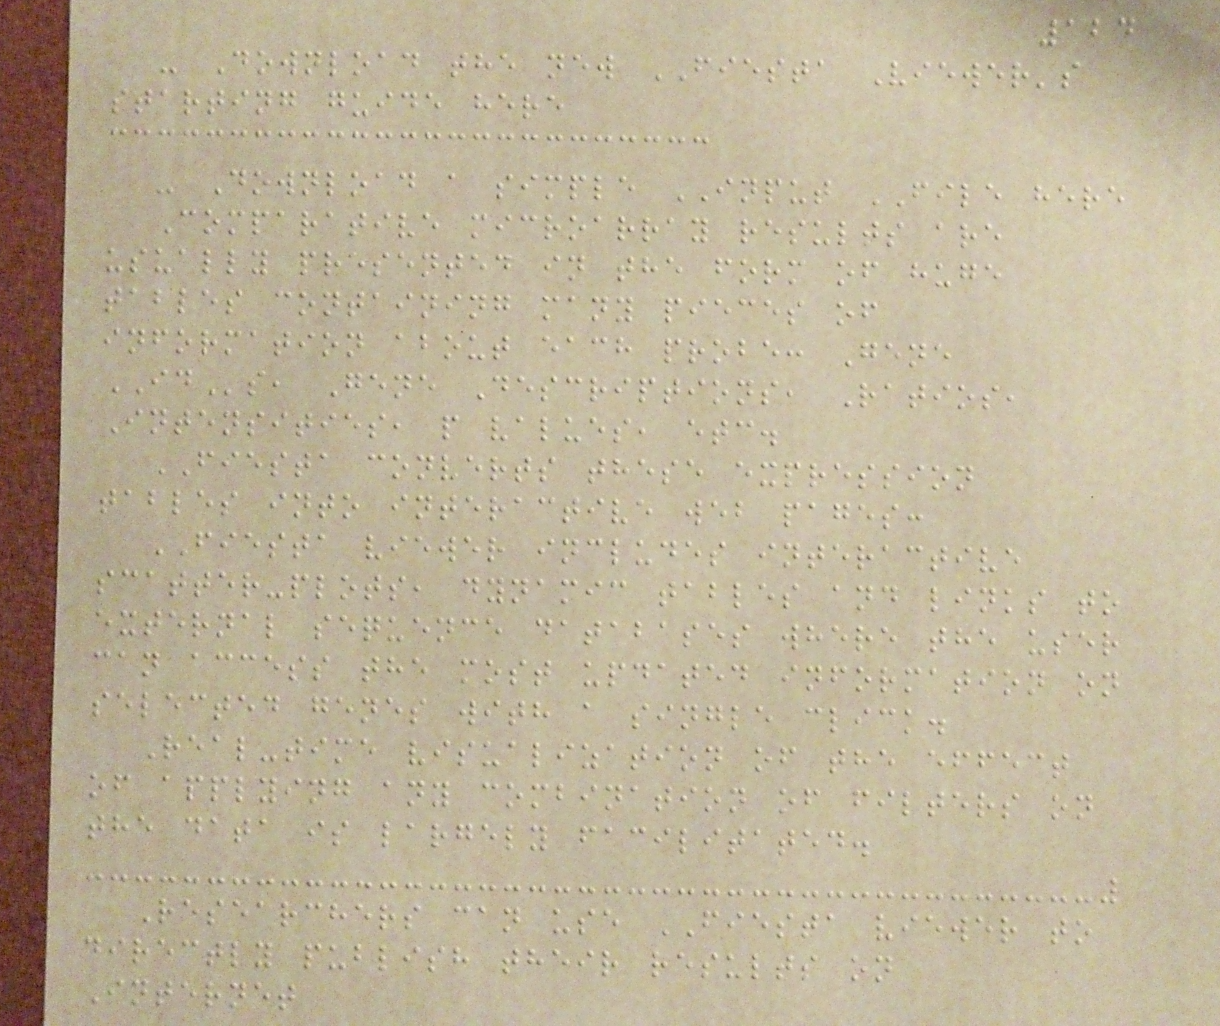124
- Download the new FIESTA Viewer's
starting guide here
- Download a simple INPUT FILE here
Comparative microarray results are
usually presented in the form of huge
tables containing many pieces of
information about each probe: Gene
IDs, Gene Descriptions, Ratios,
Intensities, p values, etc.
FIESTA converts these expression
tables into interactive web pages:
FIESTA viewer includes interactive
scatter-plots, dynamic tables and links to
external sequence databases where the user
can access the most updated information on
selected genes with a single click.
Real-time visualization of the effect
of applying any combination of filters on
the data is largely facilitated.
Researchers can use FIESTA viewer to
directly publish their results on
Internet
